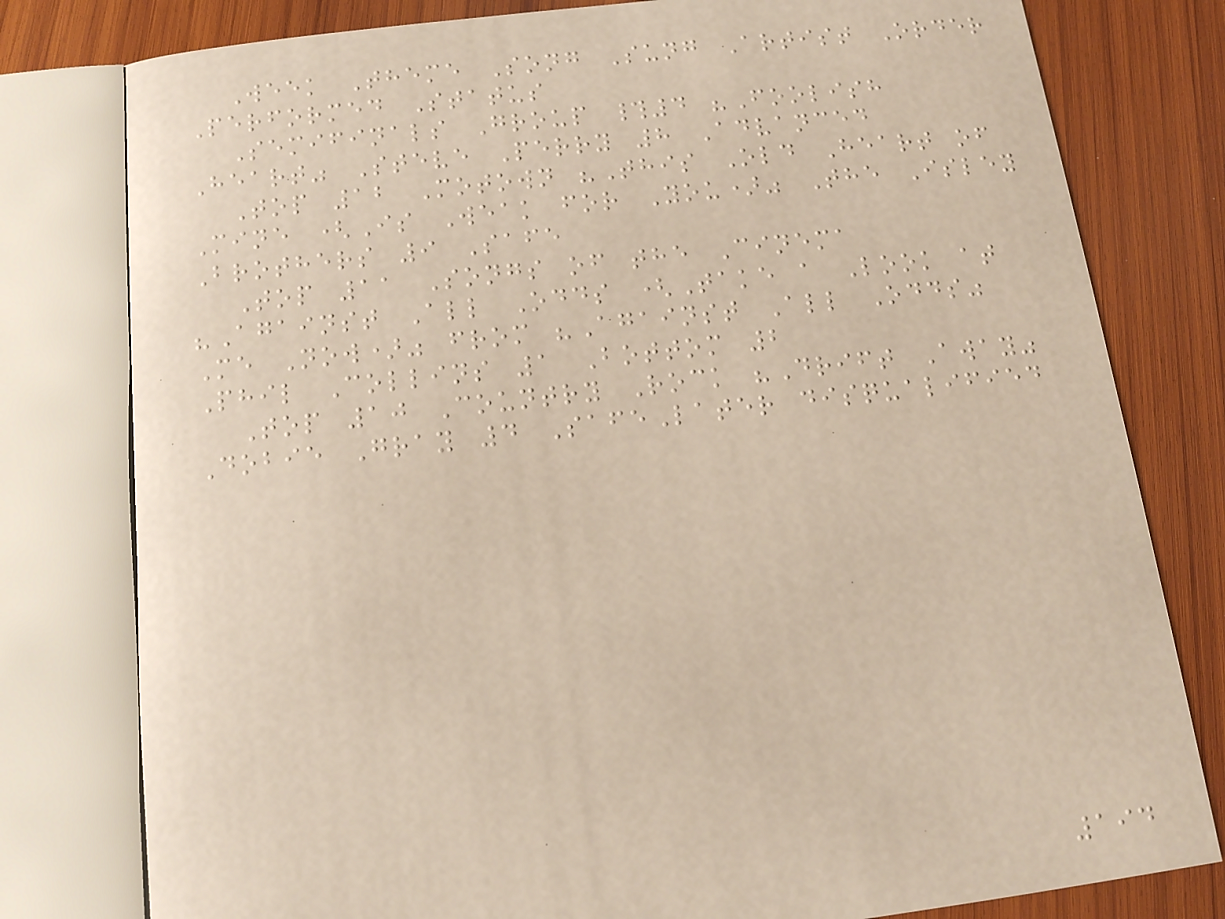Week Theme Song Sung Artist Order
Performed Status
Semifinals Group #4 "Foolish
Heart" Steve Perry 8 Advanced
Top 12 Motown "This Old Heart of
Mine (Is Weak for You)" The Isley
Brothers 9 Safe
Top 11 Songs of the Cinema
"Against All Odds (Take a Look at
Me Now)" from "Against All Odds"
Phil Collins 1 Bottom 2
Top 10 Country Rock "Drift Away"
Dobie Gray 4 SafeLater disqualified
194
